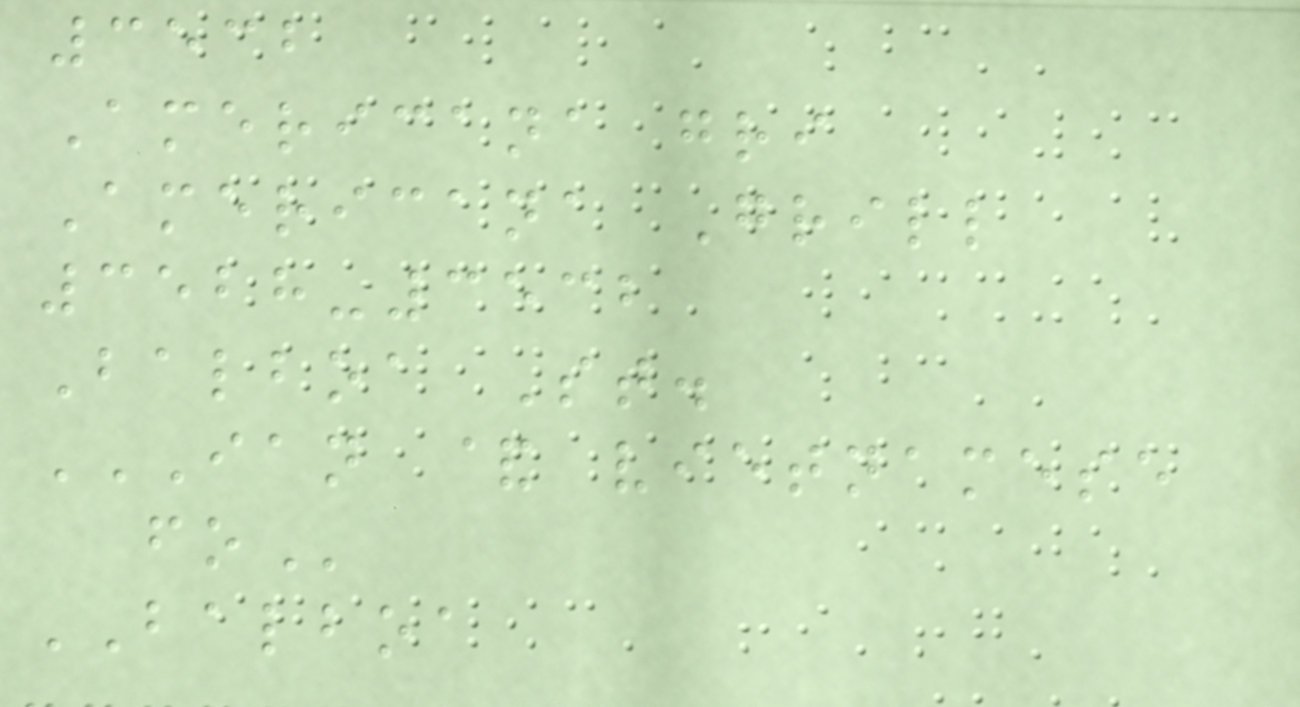3532
Americana gri
Americana Grill
3528-3532
Balboa St.
IAN & VIETNAMESE
FO
BALBOA
